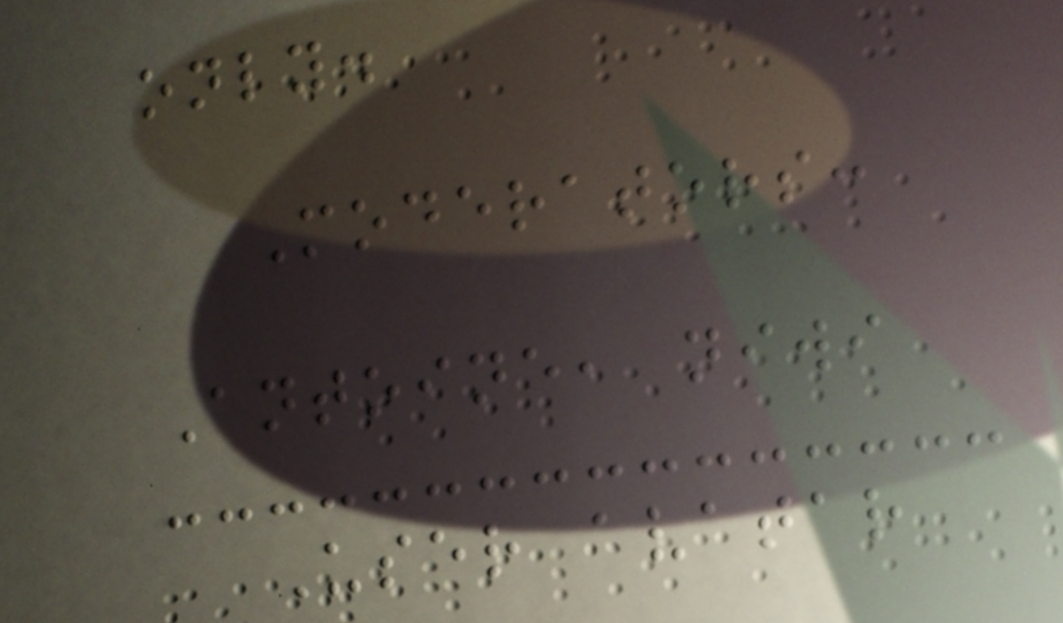only.
Moderators:
Antoine, niwi
User avatar
